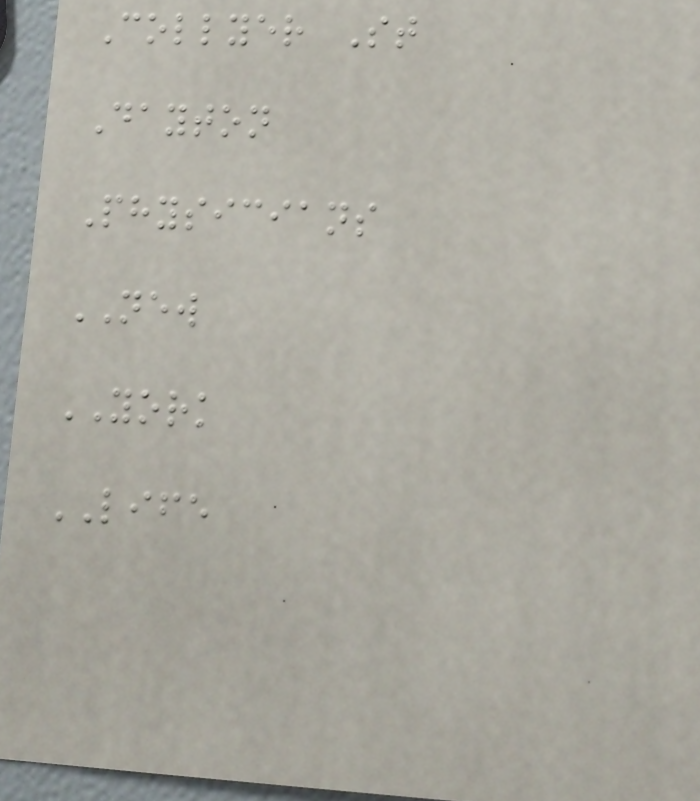Collyer St
Dayton
Physicians
NEW
YORK
LIFE
